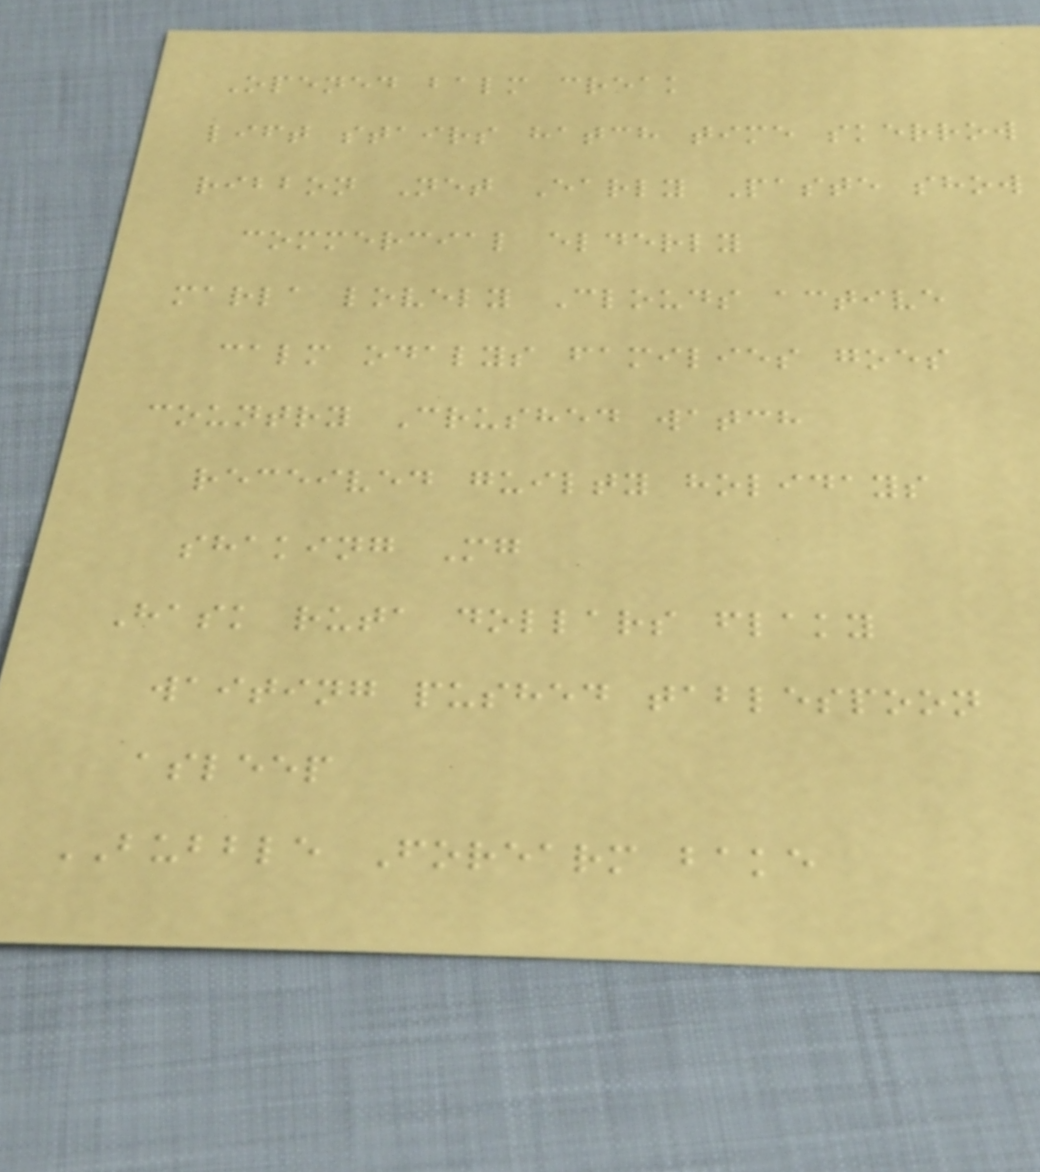Opened balm creak
lift stairs hatch time skerrow
ribbon Net Early Paste show
commercial elderly
marla lovely Clouds active
calm odalys families goes
country Crushed watch
received guilty holidays
shaking Mg
Hask ruta dollars flaky
waiting pushed tablespoon
asleep
BUBBLE Forearm bake
